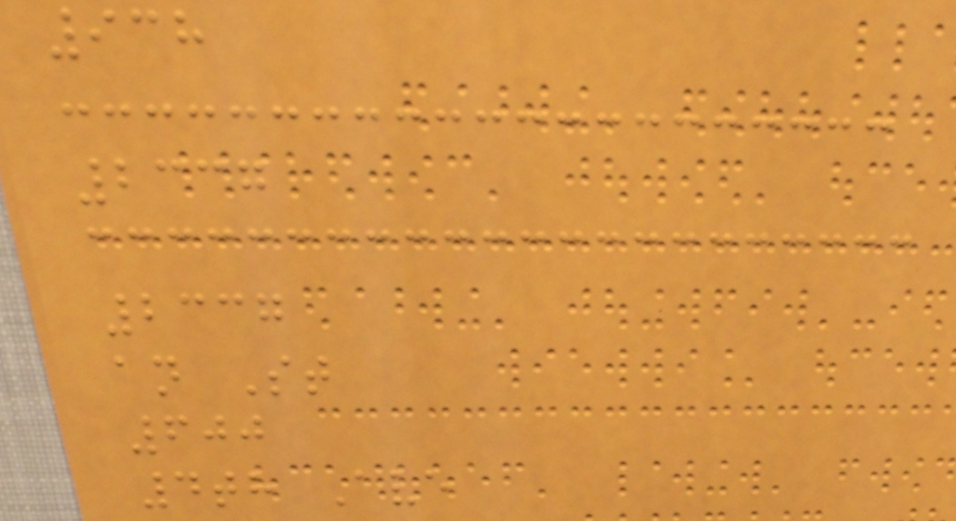938
2337
2337
an St
600
4th Ave
